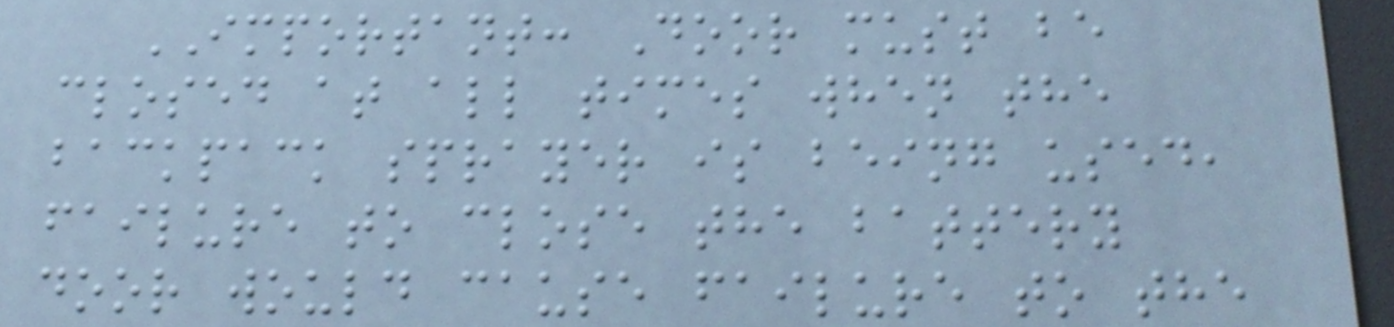IMPORTANT: Door must be
closed at all times when the
backpack sprayer is being used,
failure to close the battery
door would cause failure to the
